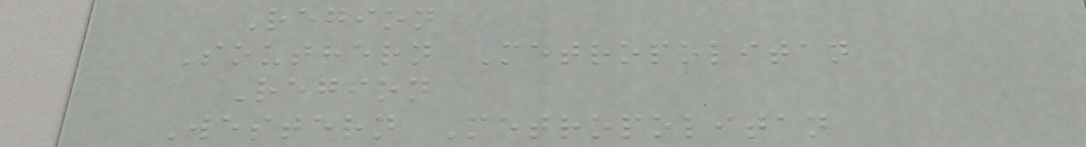Region
Southern Metropolitan
Region
Western Metropolitan
